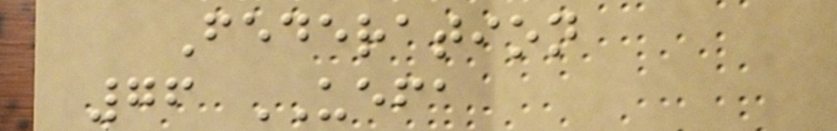Federation
76 UEFA
